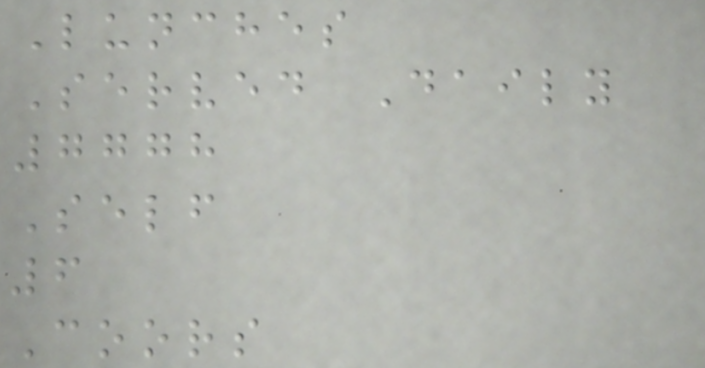Lunches
Served Daily
7778
Self
6
Coors
